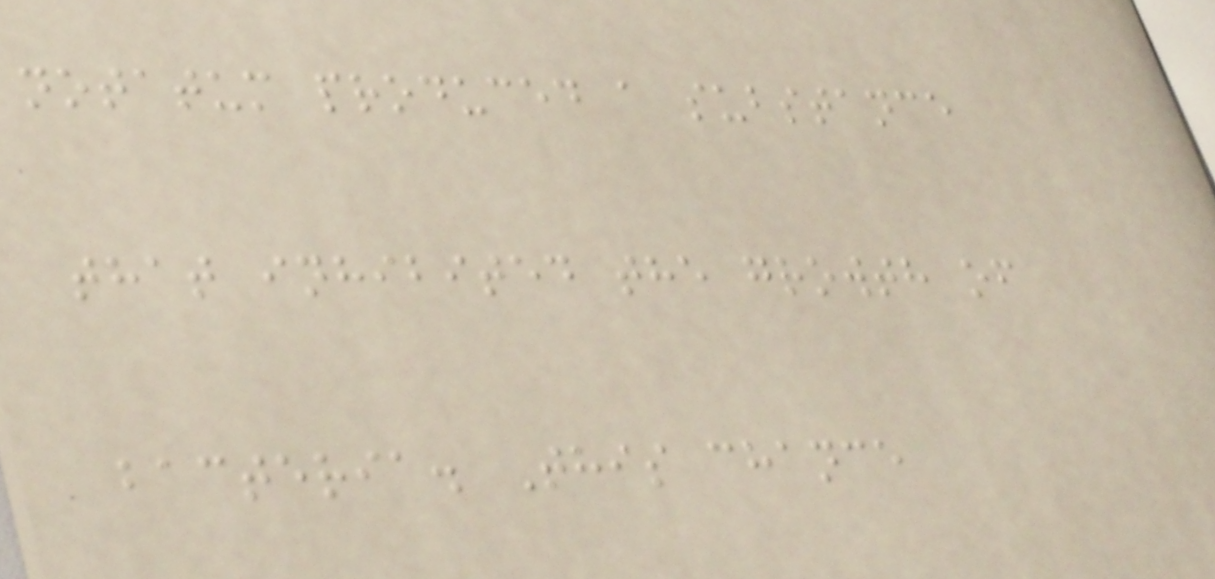notatum produced a substance
that inhibited the growth of
bacteria. This chance
